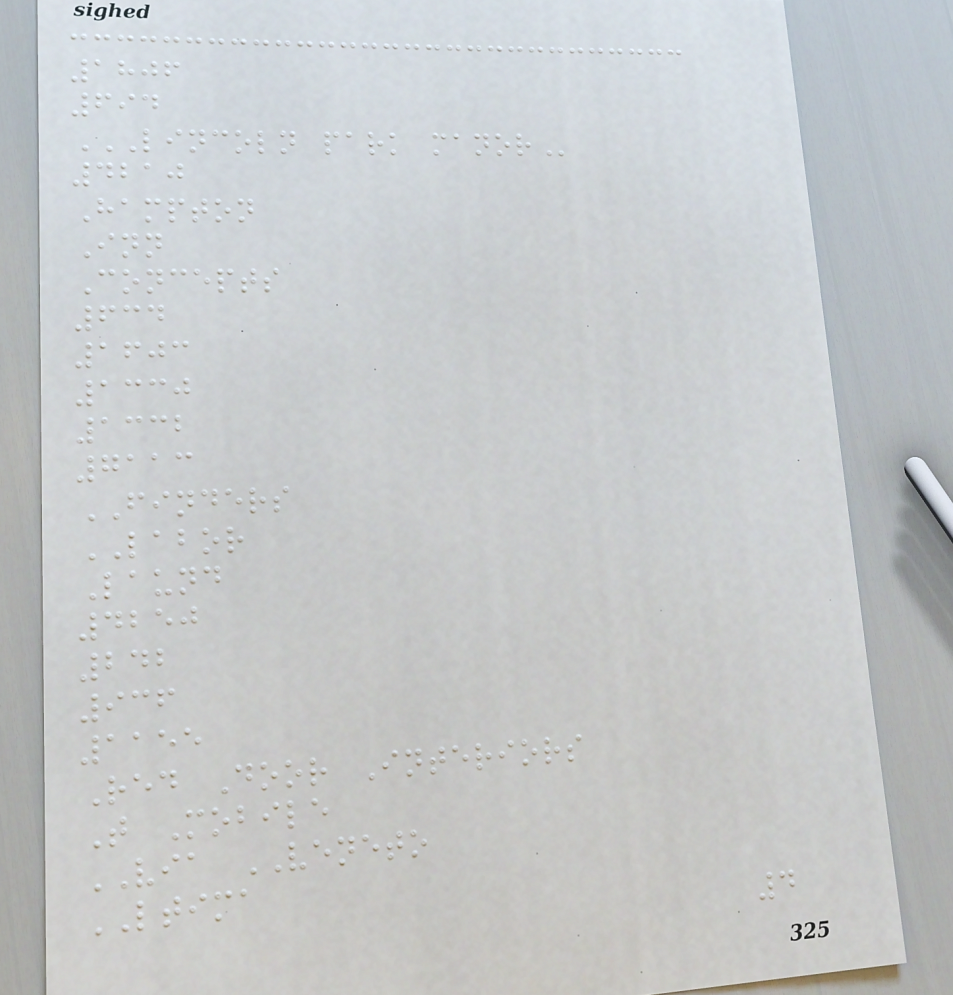1806
694
LINCOLN PARK MANOR
4210
Hampton
Inn
Concepts
634
1603
1330
1332
7113
FINDERS
LABOR
Laund
4250
242
936
1155
Red Door Interiors
T Mobile
VIA VENETO
LTIMA
4
